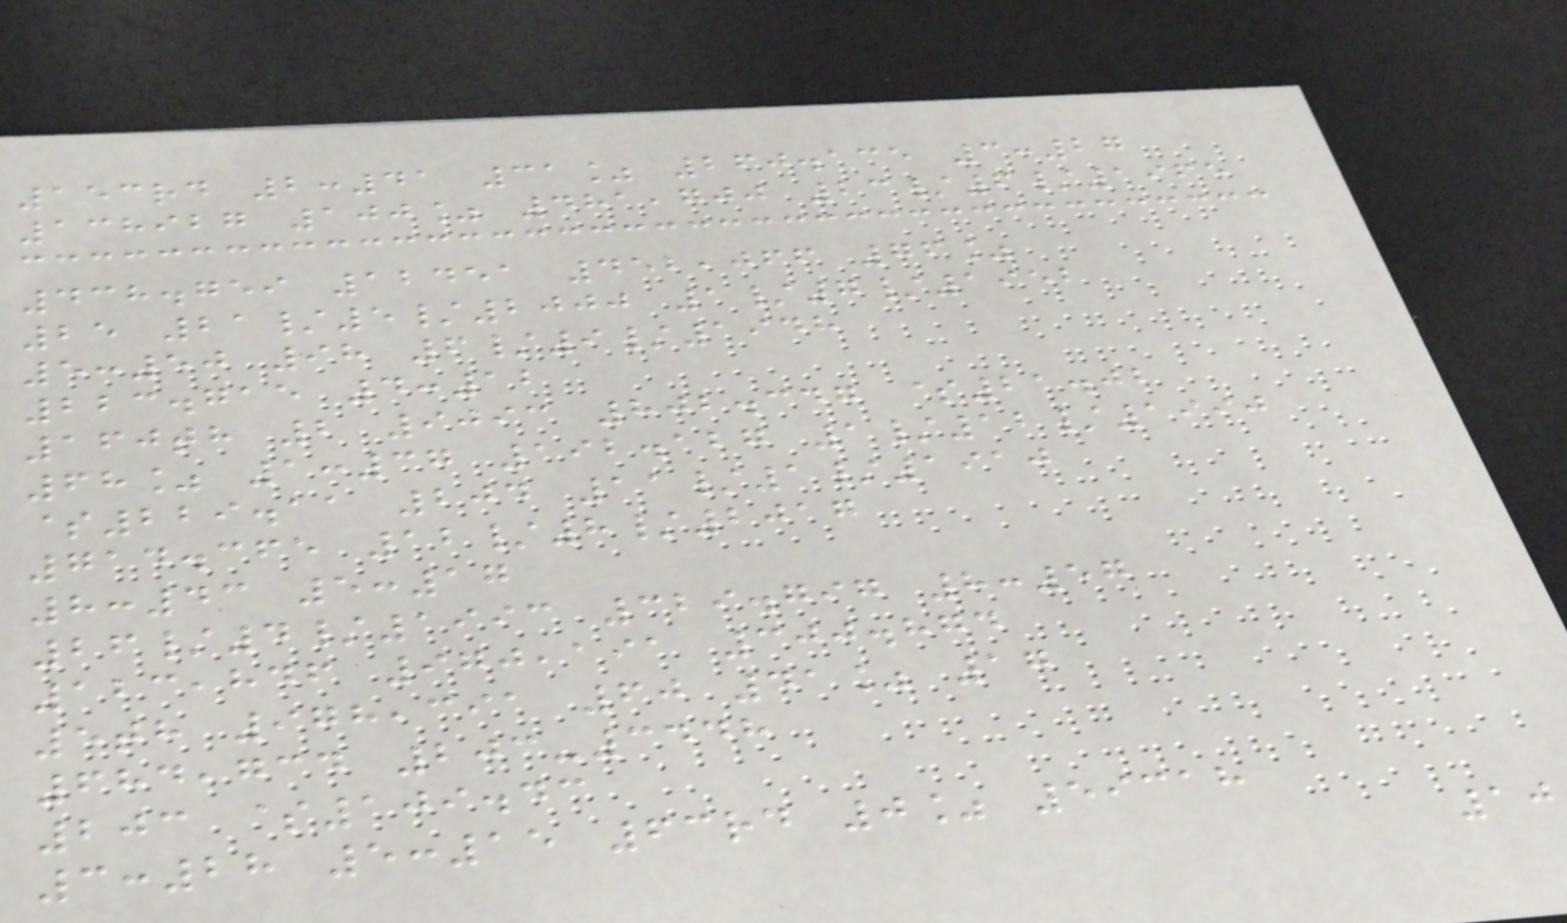153rd 2:41 31% 260.135 3:27
138927 100% 481,700 23/6/1965
438.759 12451 452,066 76%
25 21/5/2000 1/7/1952
5:50 98 6/9/1948
223.715 4:12
160th 2 9093 802.347 $21.02
68% 1:37 192.127 1/12/1990
$229.11 204 11/1/1910
714.365 12/8/2017
8:43 5:17
26/4/1993 329.797 8:57
123,846 970,191 300.874
5th 978,391 60 41% 17
684,734 203-3448
203 $109.43
3:28 5:15 63rd 0% 59318
10
